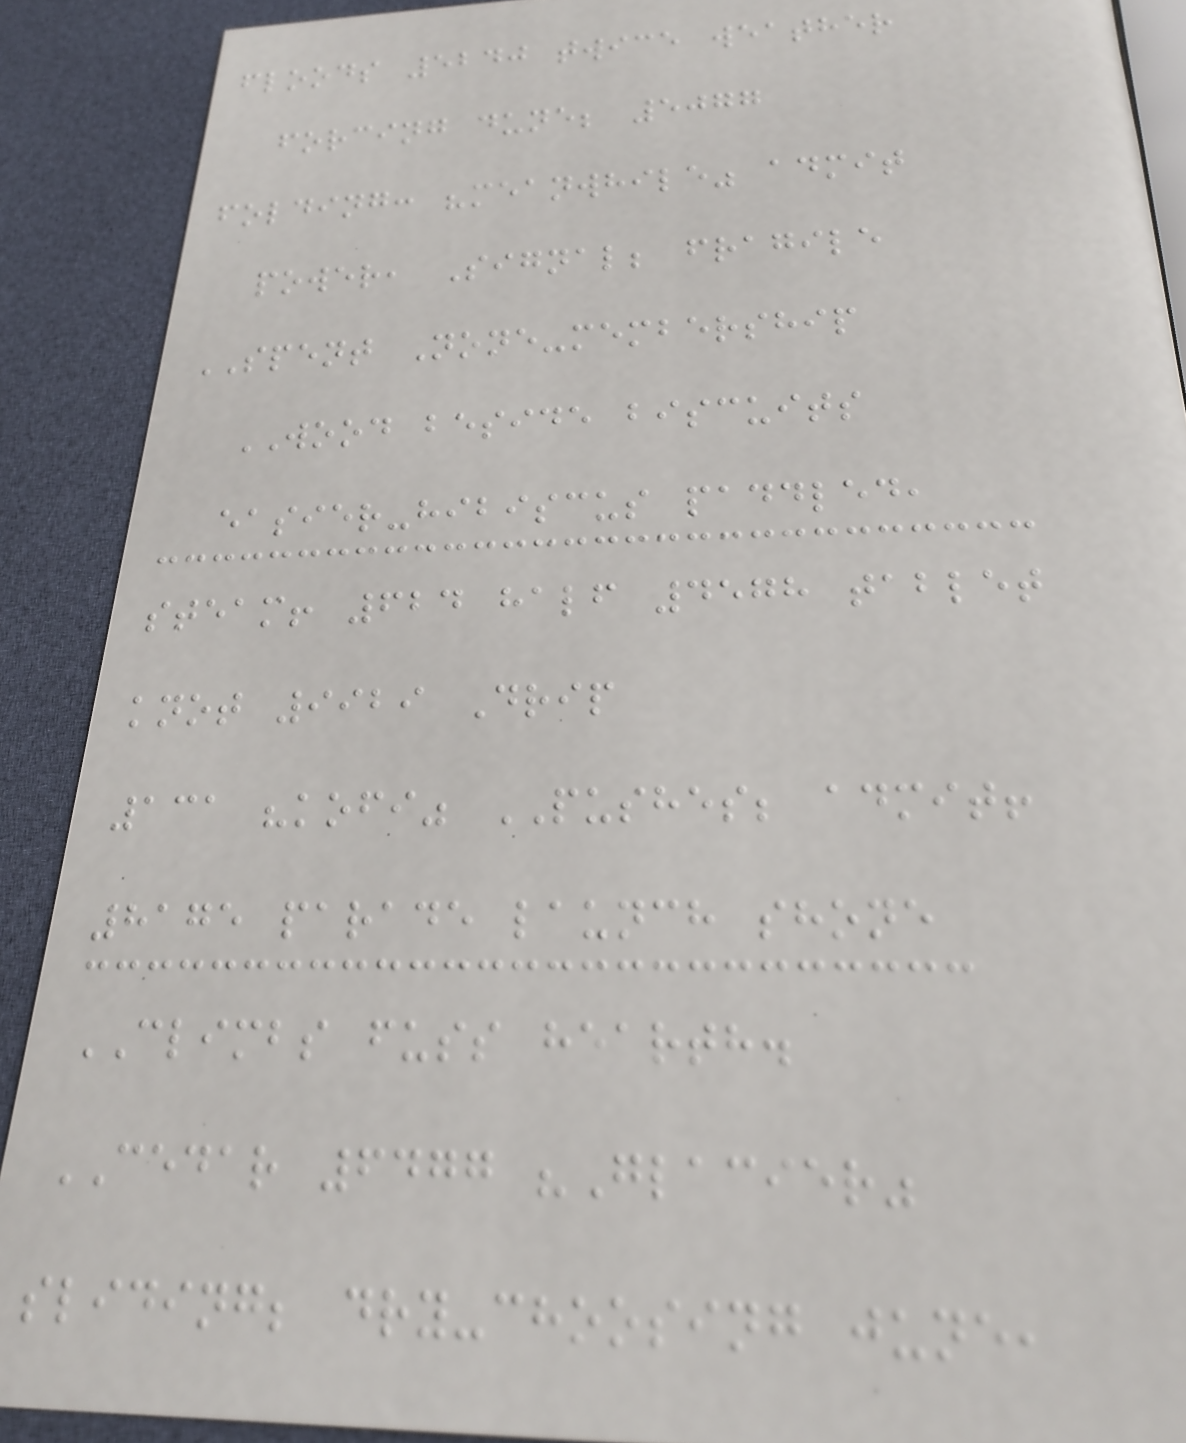floods 5240 twice weather
forcing dune; 5077
folding: "meanwhile" admit
power, Signal; fragile
SPENT None-membership
WOOD beside biscuits
easier-hibiscus paddled,
steam! 624 half 4578 tablet
knot 9929 Drip
131 "kofi" PUSHES; admit!
8175 parade launch shone
CLIMBS fuss hearth.
CEDAR 6477 "Glacier"
sliding; dry-choosing june,
